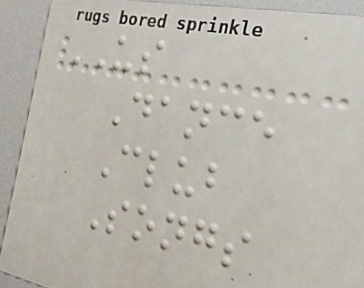US
Dance
Club
Songs
